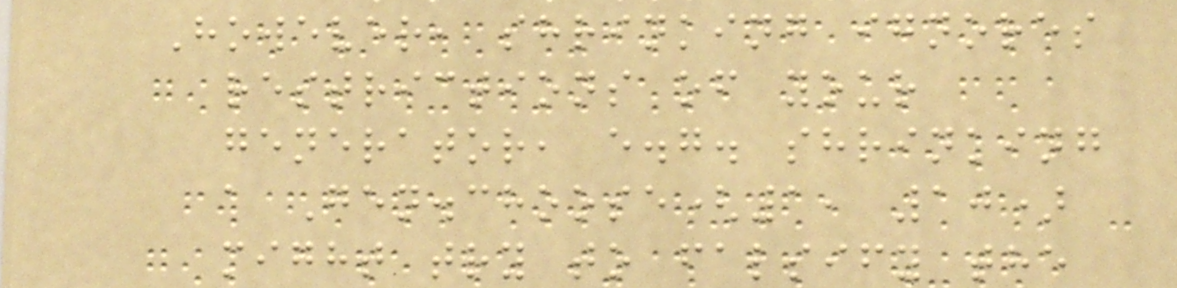However, shrinking ignores
restrictions of your
generator, e.g. shrinking
a Gen.choose(1, 10)
might try to falsify the
